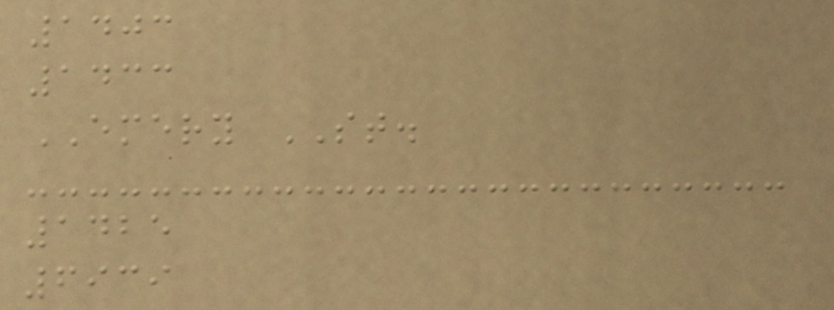1403
1433
EMERY ST.
1425
6939
